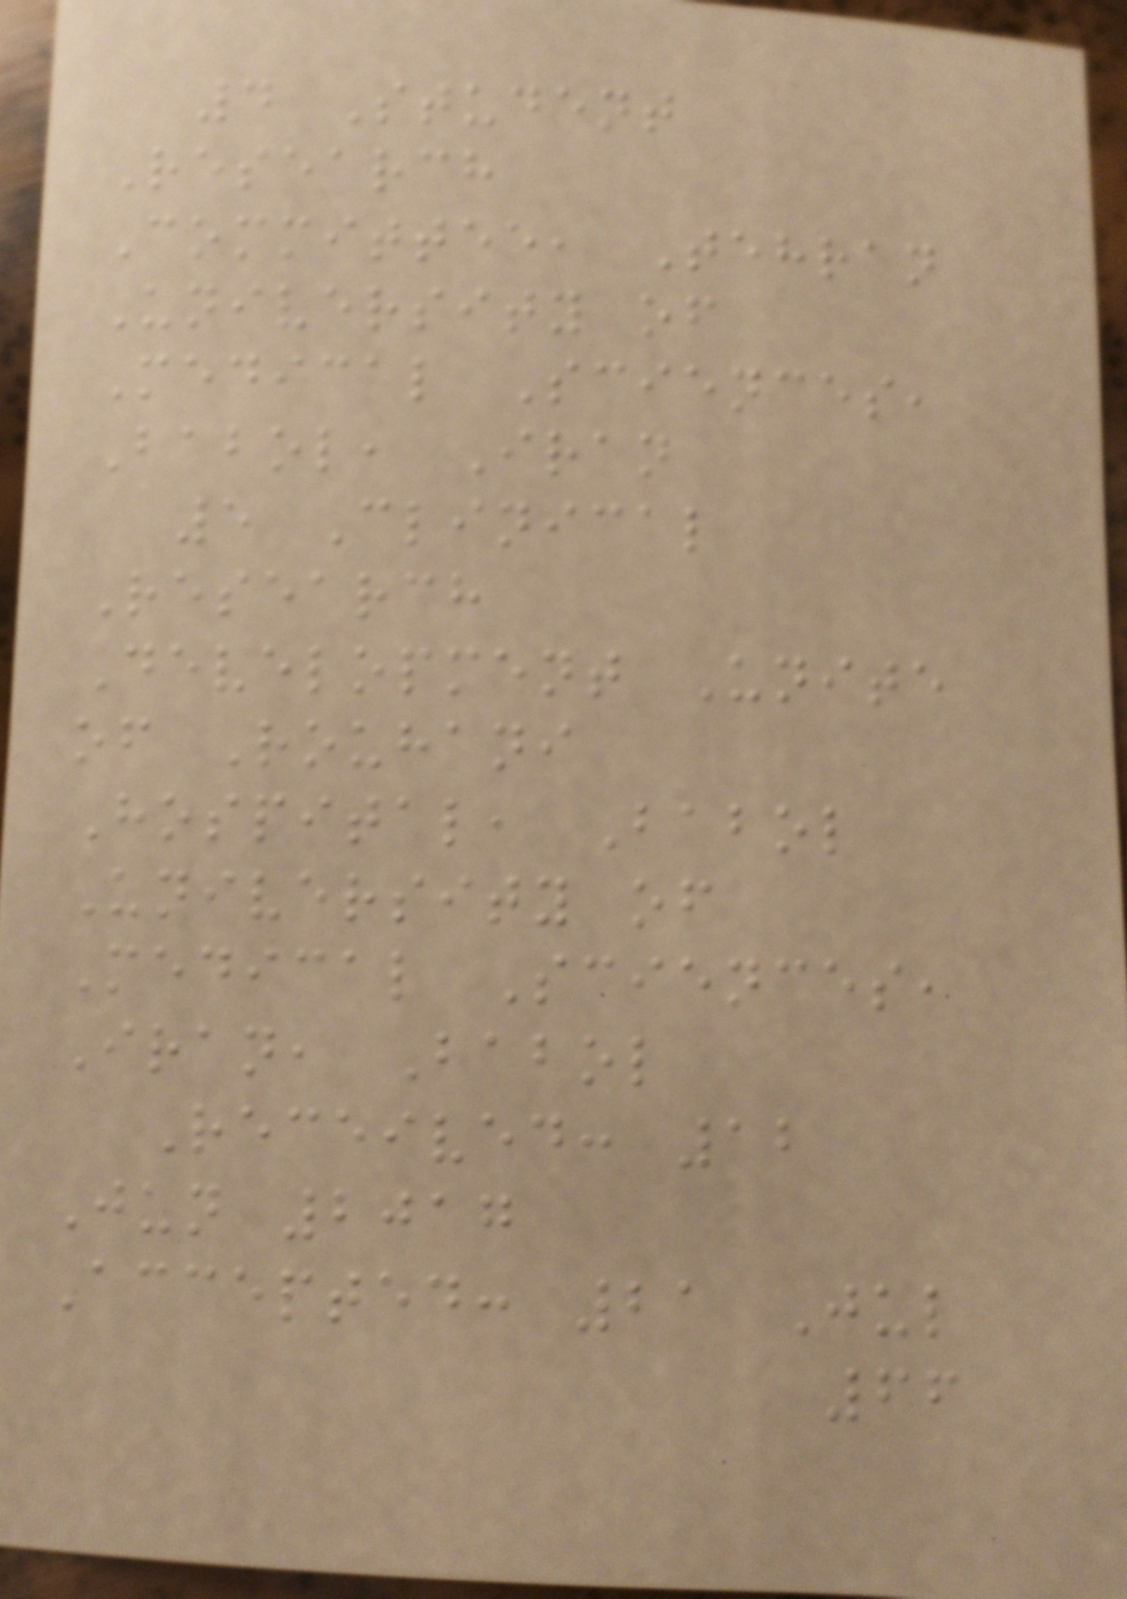4 Student
Research
Committee, Tehran
University of
Medical Sciences,
Babol, Iran
5 Clinical
Research
Development Unite
of Rouhani
Hospital, Babol
University of
Medical Sciences,
Iran, Babol
Received: 12
Jun 2017
Accepted: 21 Jul
66
